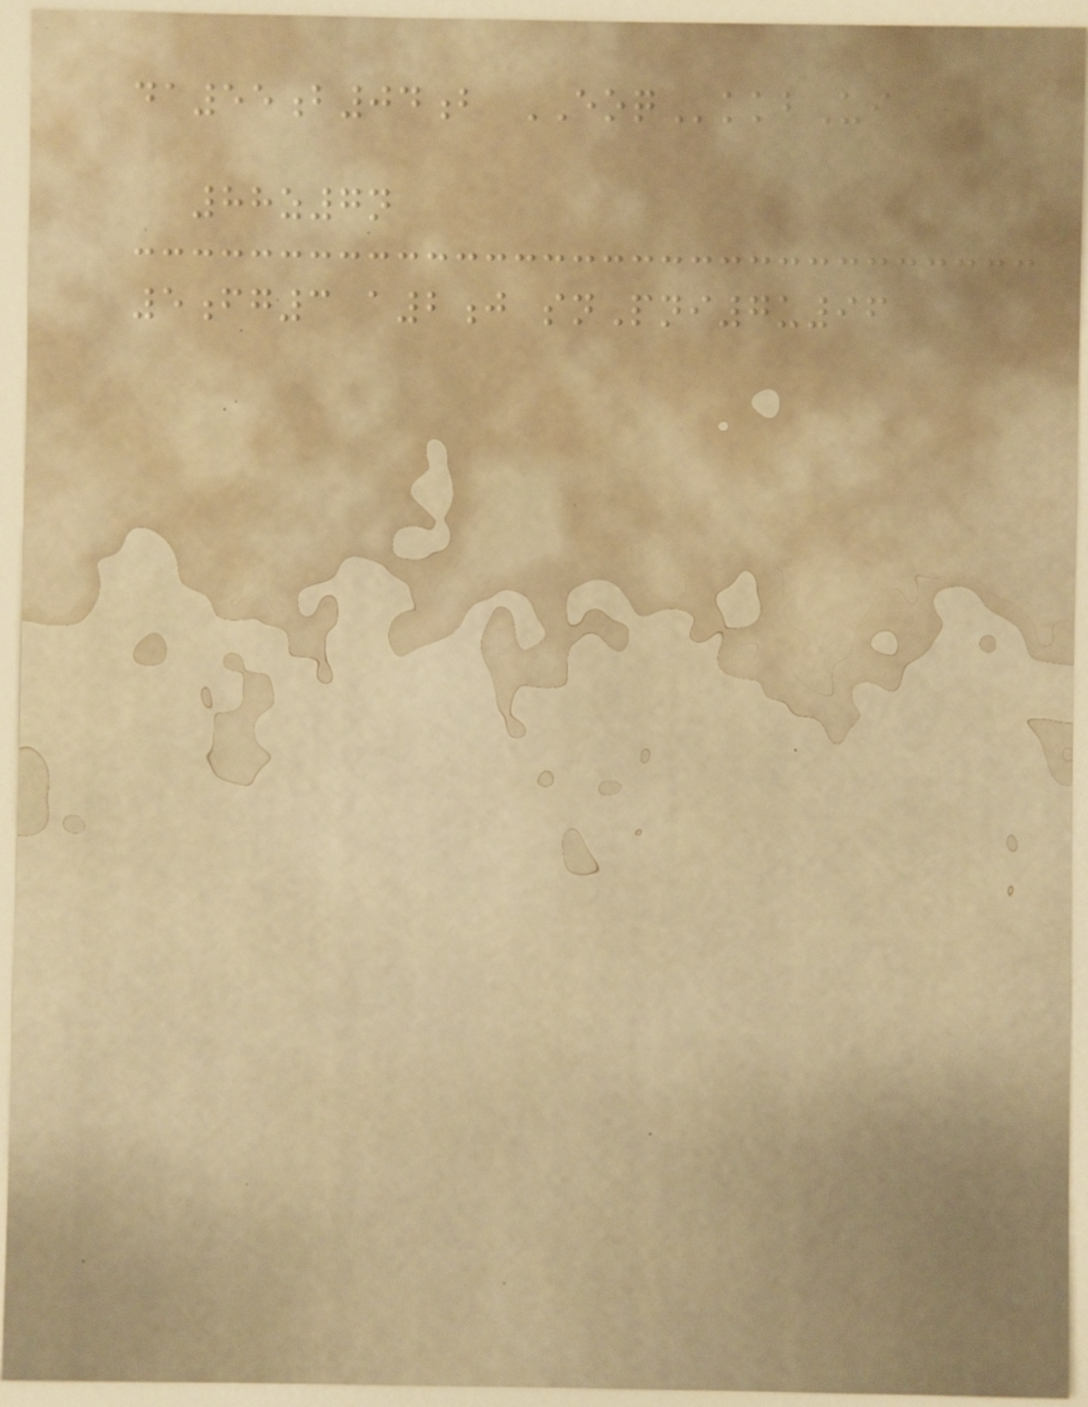da55b04b EOQkkbUi
88z7n
5fg3 a2j snPni7u96
